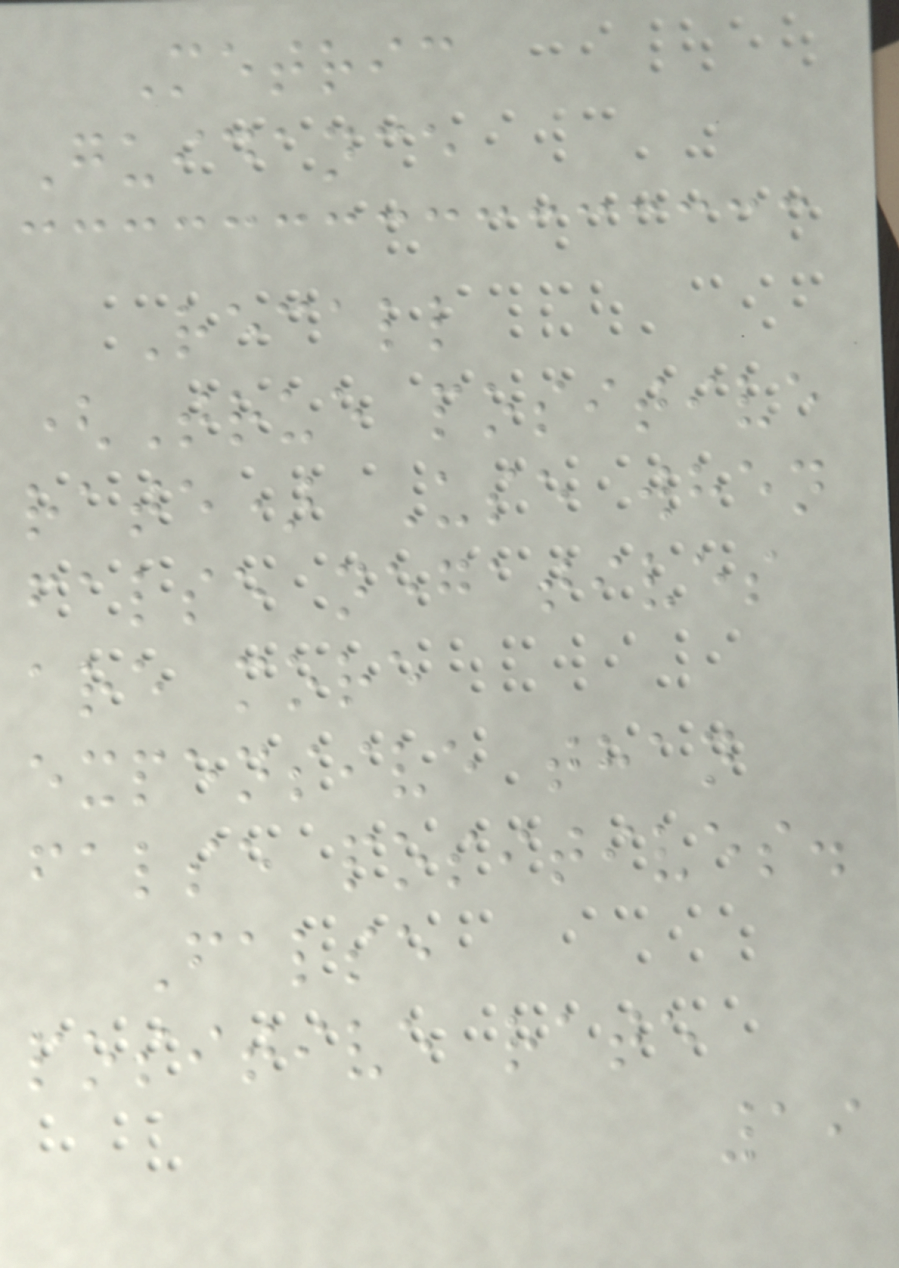Metric
Guidance
Recall
(True positive
rate) Use when
false negatives
are more
expensive than
false positives.
False
positive rate
19
